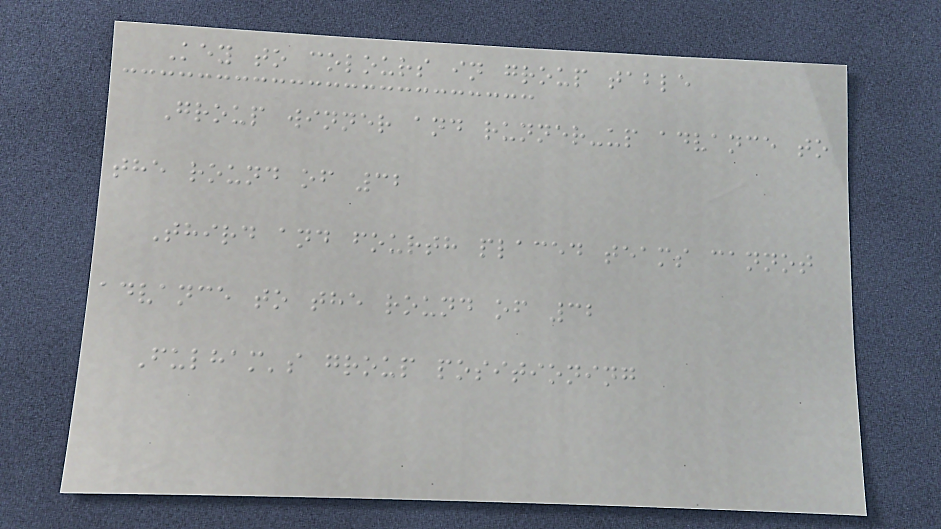Key to colours in group table
Group winner and runner-up advance to
the round of 32
Third and fourth placed teams cannot
advance to the round of 32
Fulham's group positioning
